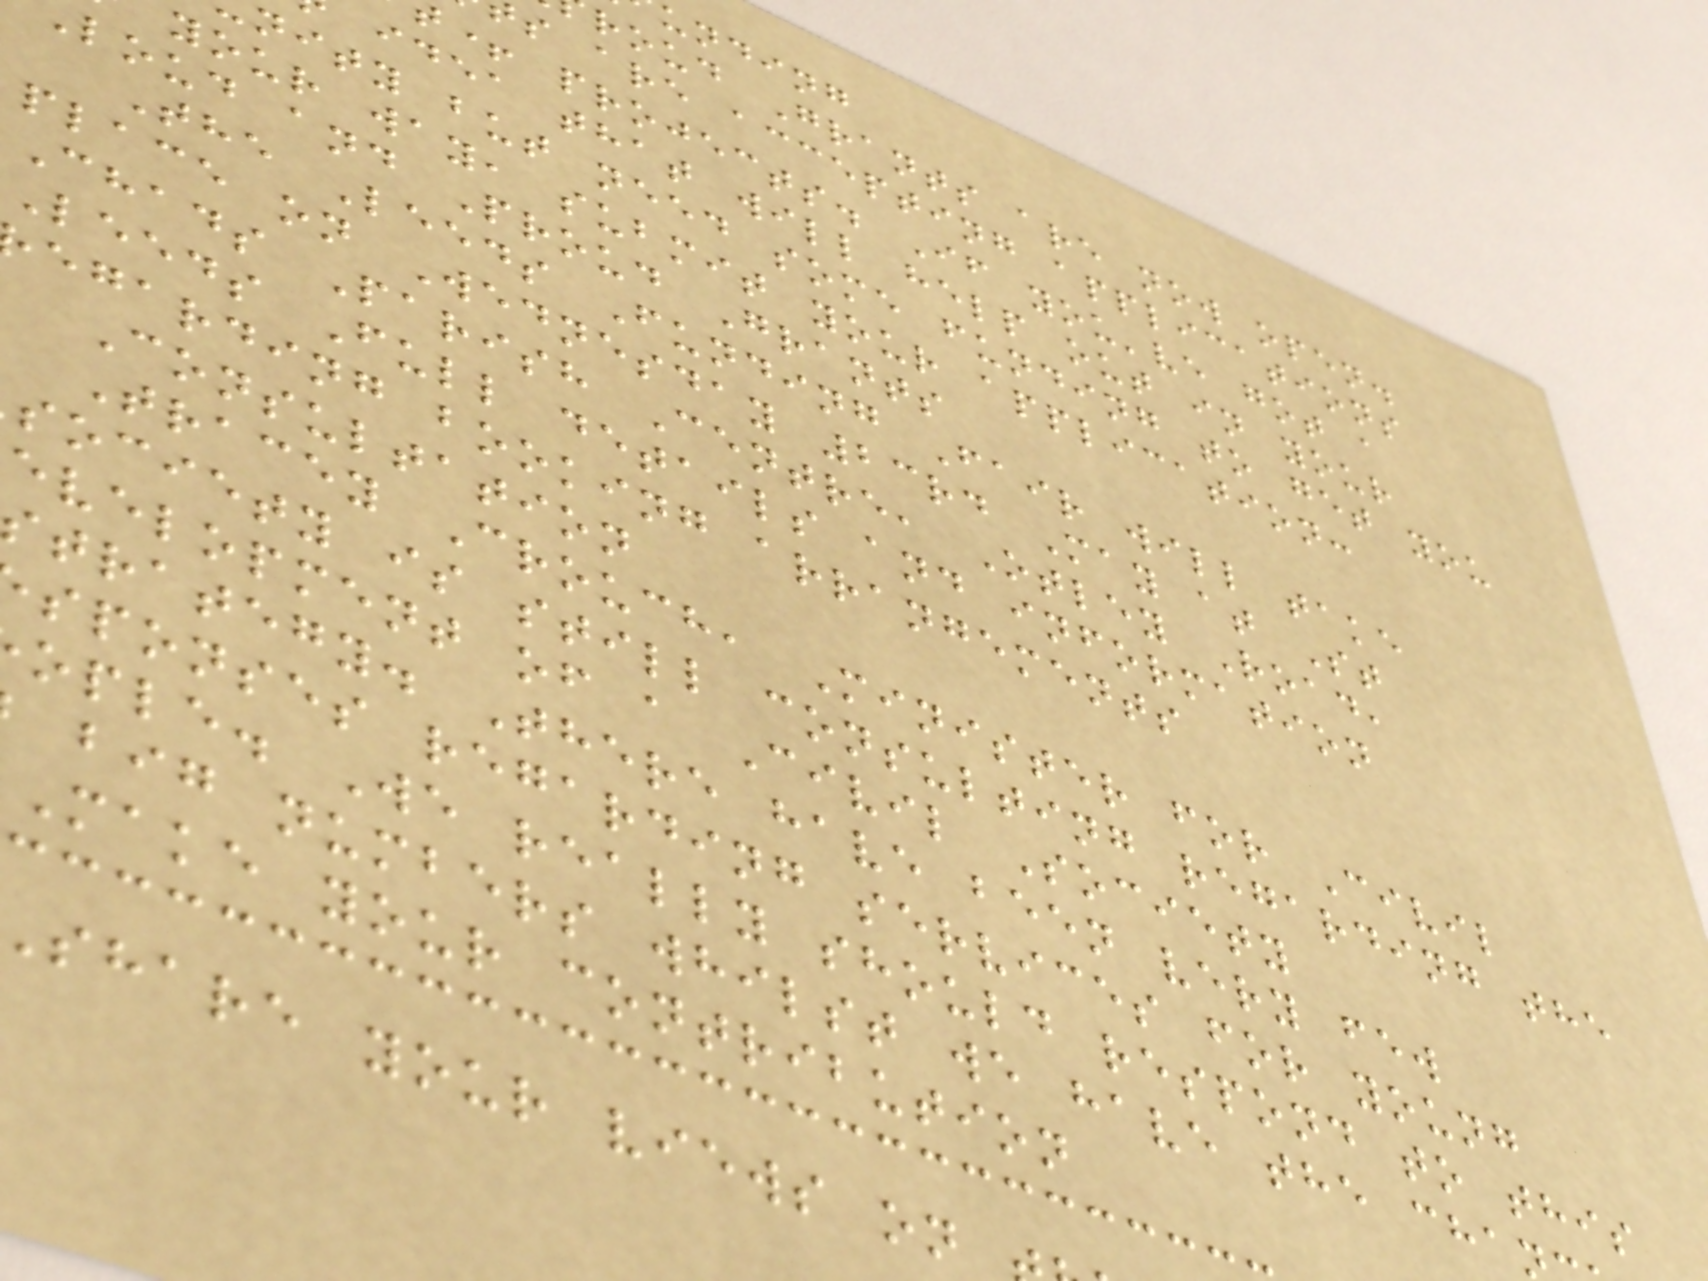unding
roud Grants are now open.
s are accepting applications
+ projects. If you've got a
idea that will help out in your
nity but need some funding to get you
your way, submit your application:
loud and Proud Grants
The Leeds Funding Fair will take
place on Wednesday 23rd May at St
Chads Parish Centre, Otley Road,
Leeds Full details and information
egarding booking arrangements
Consultation
Tracey Crouch, Minister for Civil
society is still consulting regarding the
evelopment of a Civil Society
trategy. There have been very few
sponses regarding services for young
ople. We really should respond to this
big numbers whilst we have the cha
Make your contribution
share your views on
